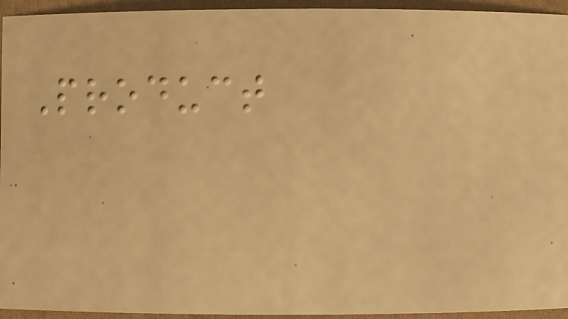Product
